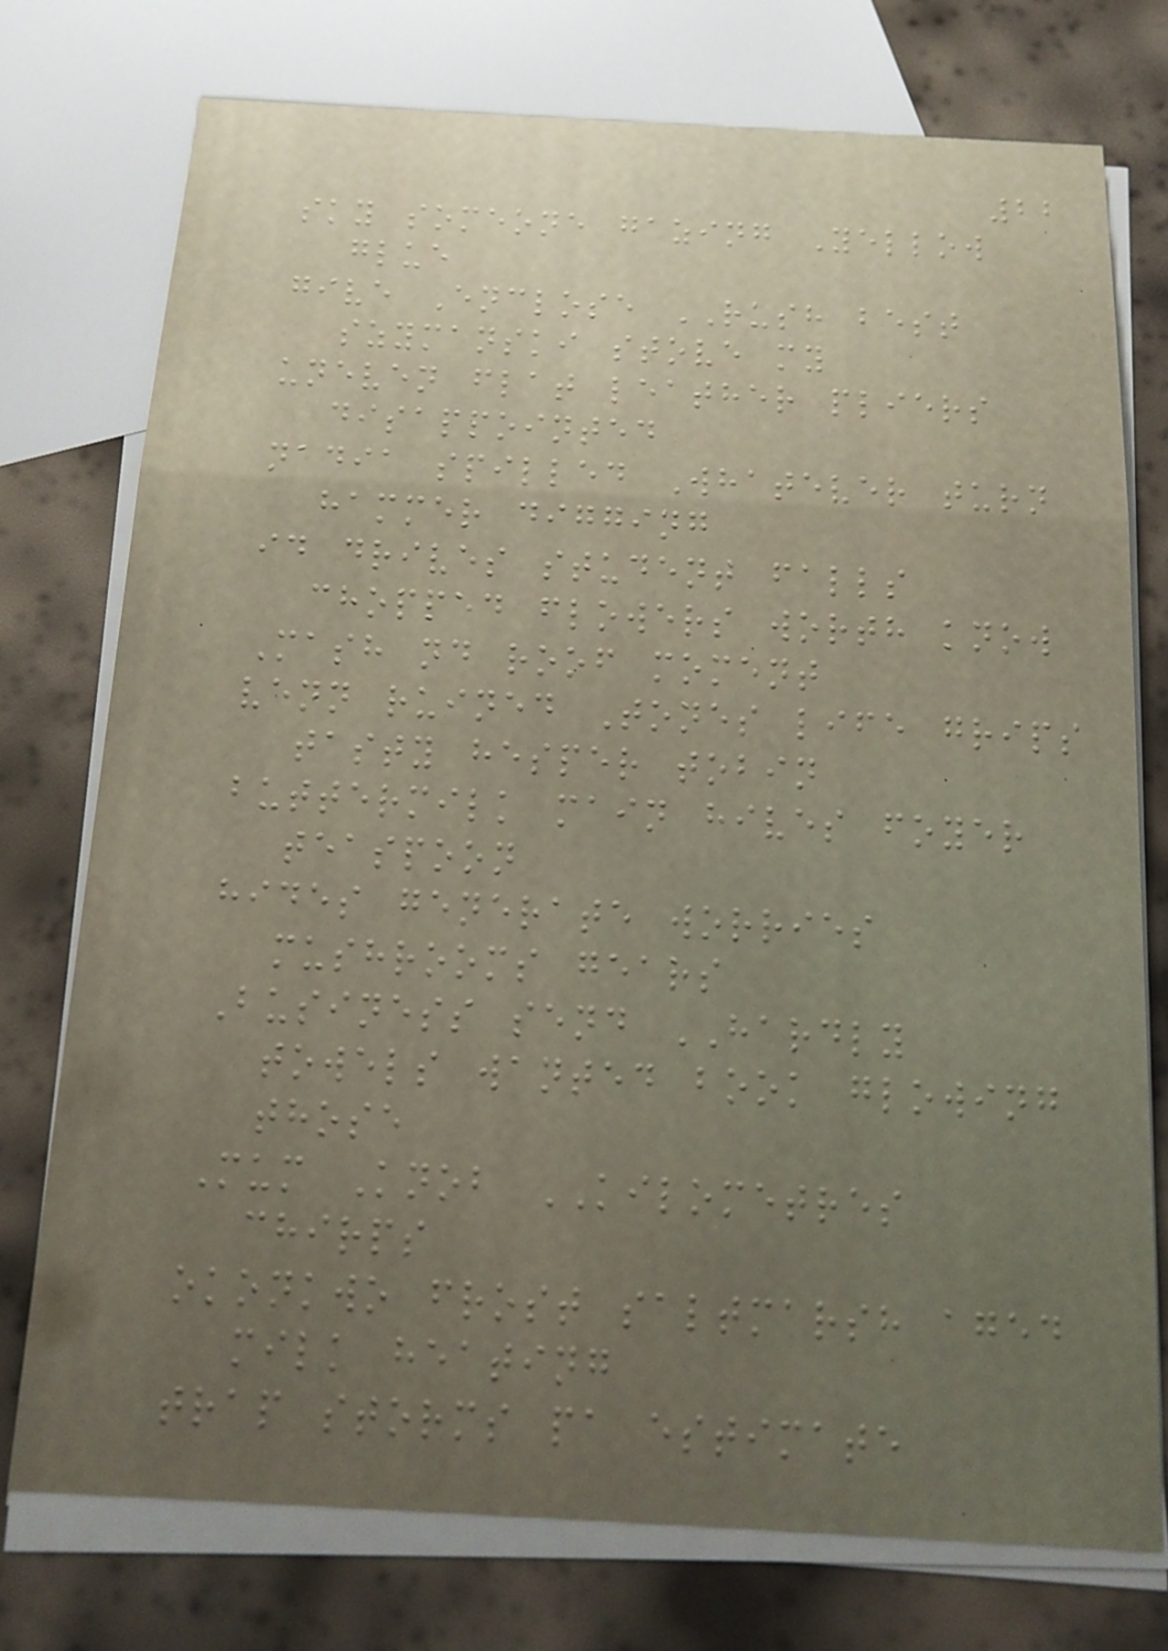22
sky someone gazing Yellow
glue
give Enclose RUSH best
szymanski stove my
uneven flat leather pliers
disappointed
nadia spilled Whatever turn
hammer digging
id drives student falls
chopped flowers worth know
Mash nd roof moment
venn ruined Tones life grips
tasty hesper tobin
buttermilk main hives foyer
teaspoon
hides generate worries
mushrooms gears
Business send HARDLY
towels wanted book glowing
those
Mum Knob KILOMETRES
chirps
okonkwo frost saltmarsh aged
milk heating
trap storms pa estimate
